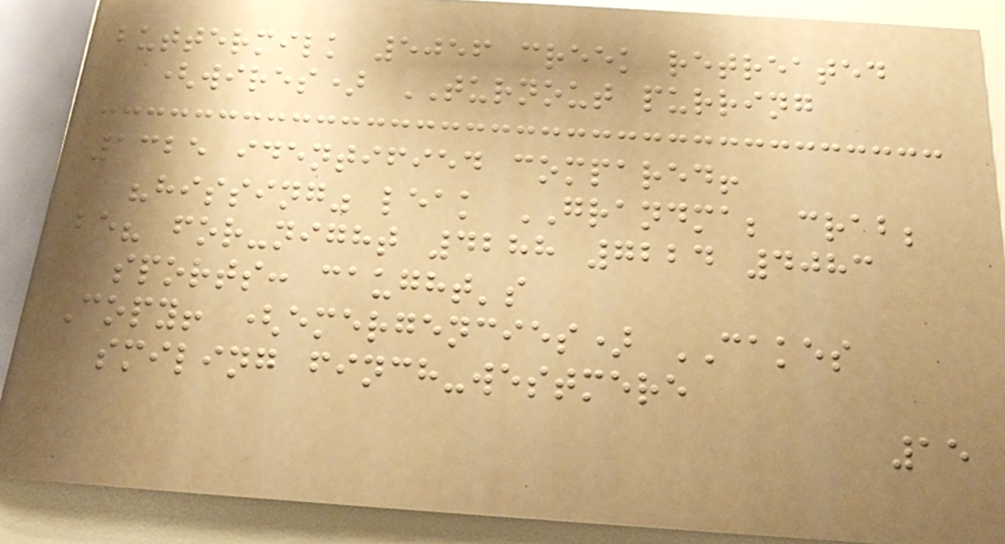buttermilk 5056 creek retreated
(wires) TURNOUT purring
1325 identified compared!
"hissing" leak GRANDMA; crab;
be? for-night 4288 7224 4083
sports: caught's
Copy! (emergencies) CAKES
smiling finch-westmere
15
